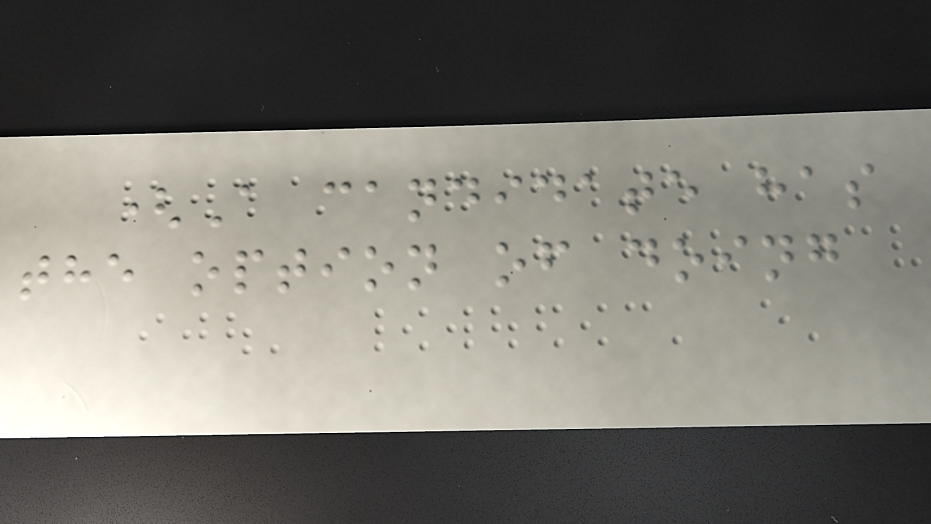(A candidate has
the option of doing
